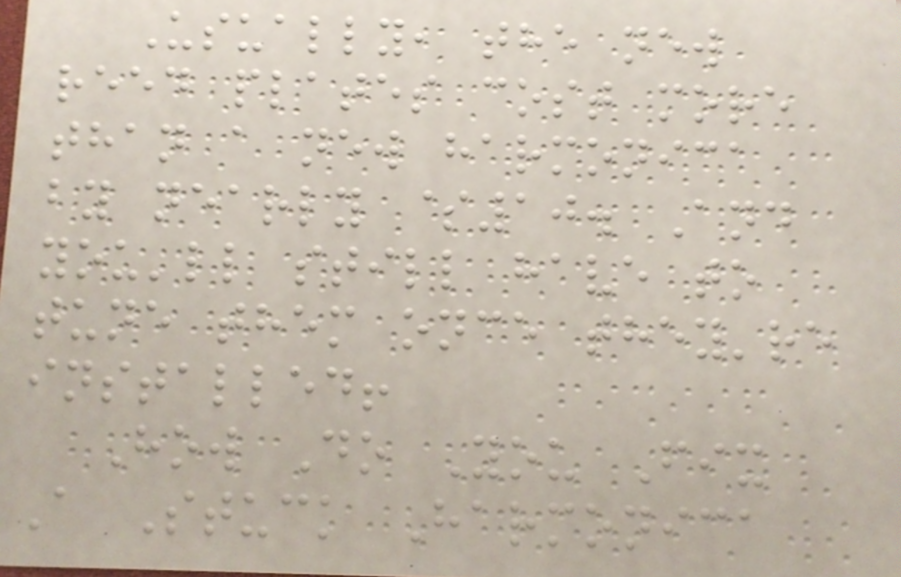Usually, the new
reed plates cost more
than a new harmonica
by nearly $10. And
you'll still have to
tune them once they're
installed!
How Do You Fix
A Stuck Harmonica
